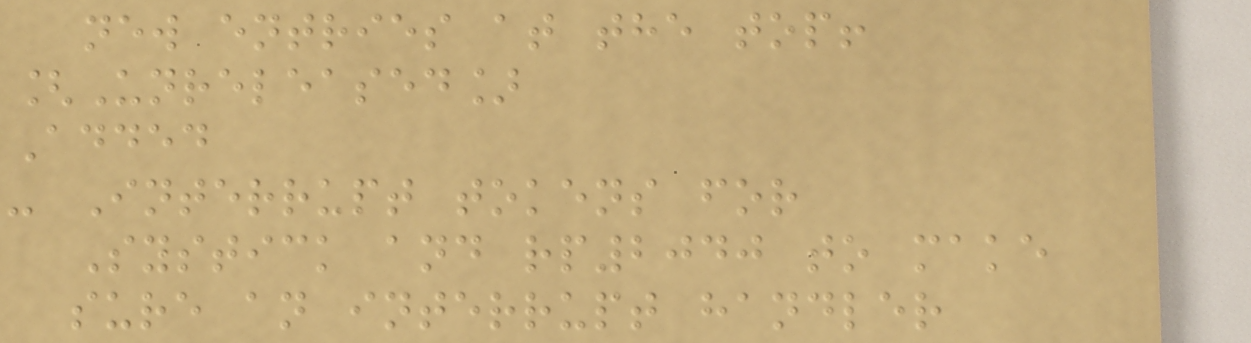new entries at the top!
[Unreleased]
Added
- Interrupt tokens for
Systick and rp2040 to make
sure an interrupt handler
